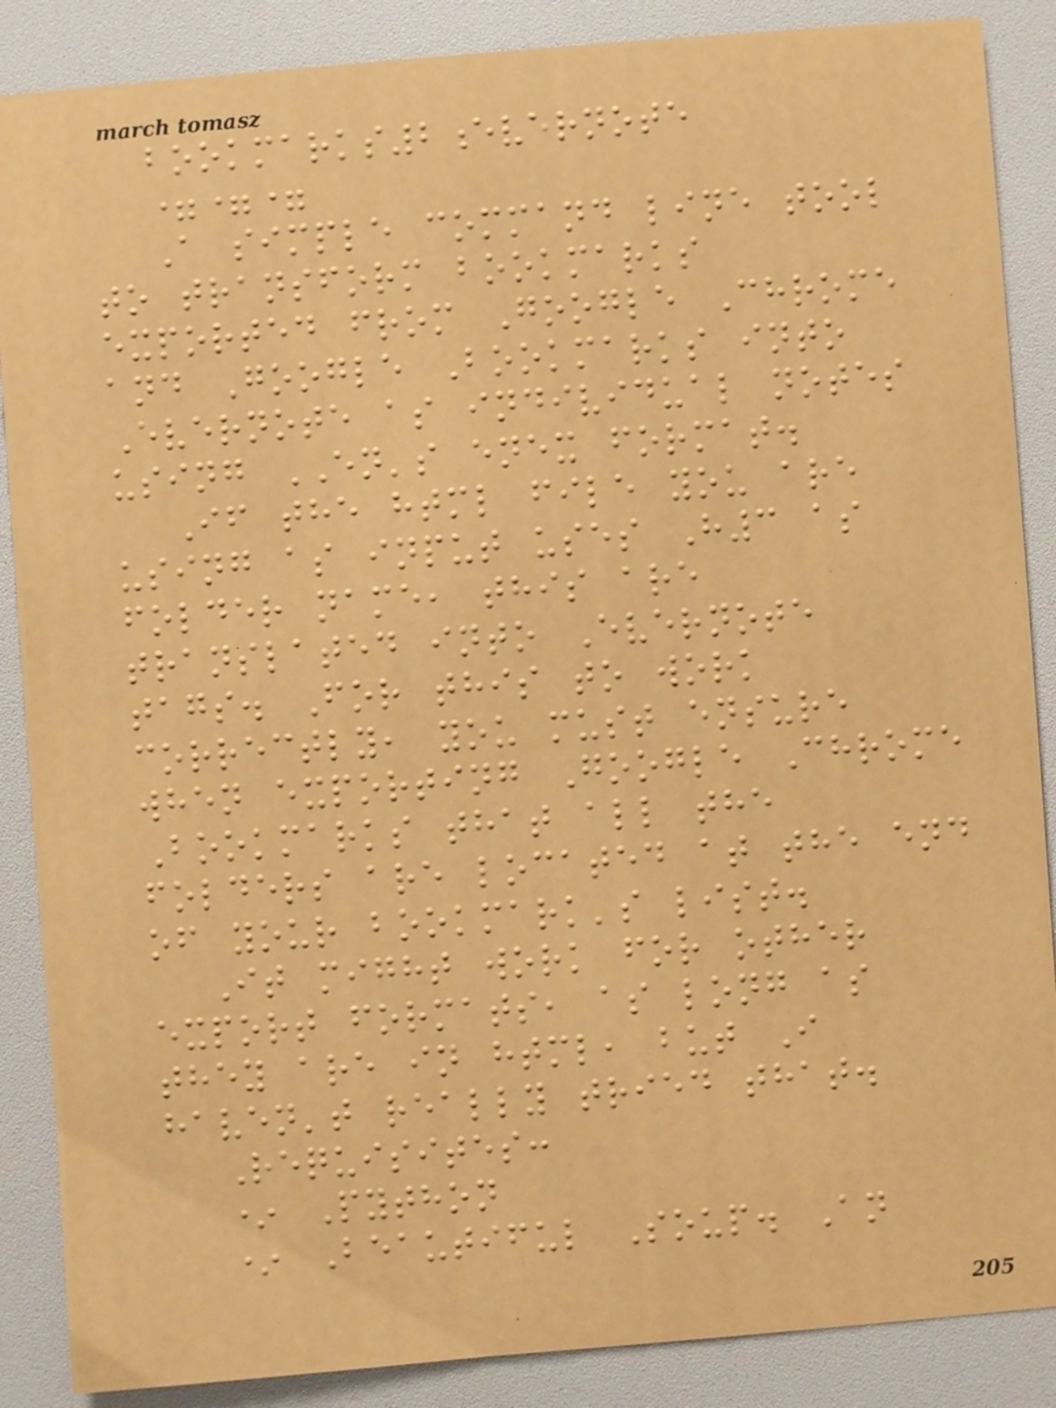bookmarks2evernote
===
A simple command line tool
to transform bookmarks
exported from Google Chrome
and Google Bookmarks into
Evernote as individual notes
using EN's enex format.
If the html file you are
using as input uses H3 as
folder name, this are
translated into Evernote
tags. For this to work
correctly, you must ensure
when exporting Google Chrome
Bookmarks that all the
folders are located at the end
of your bookmark's list.
It might work for other
export formats, as long as
they are in html, but I
haven't really tried that.
Requisites:
* Python
* Beautiful Soup. An
